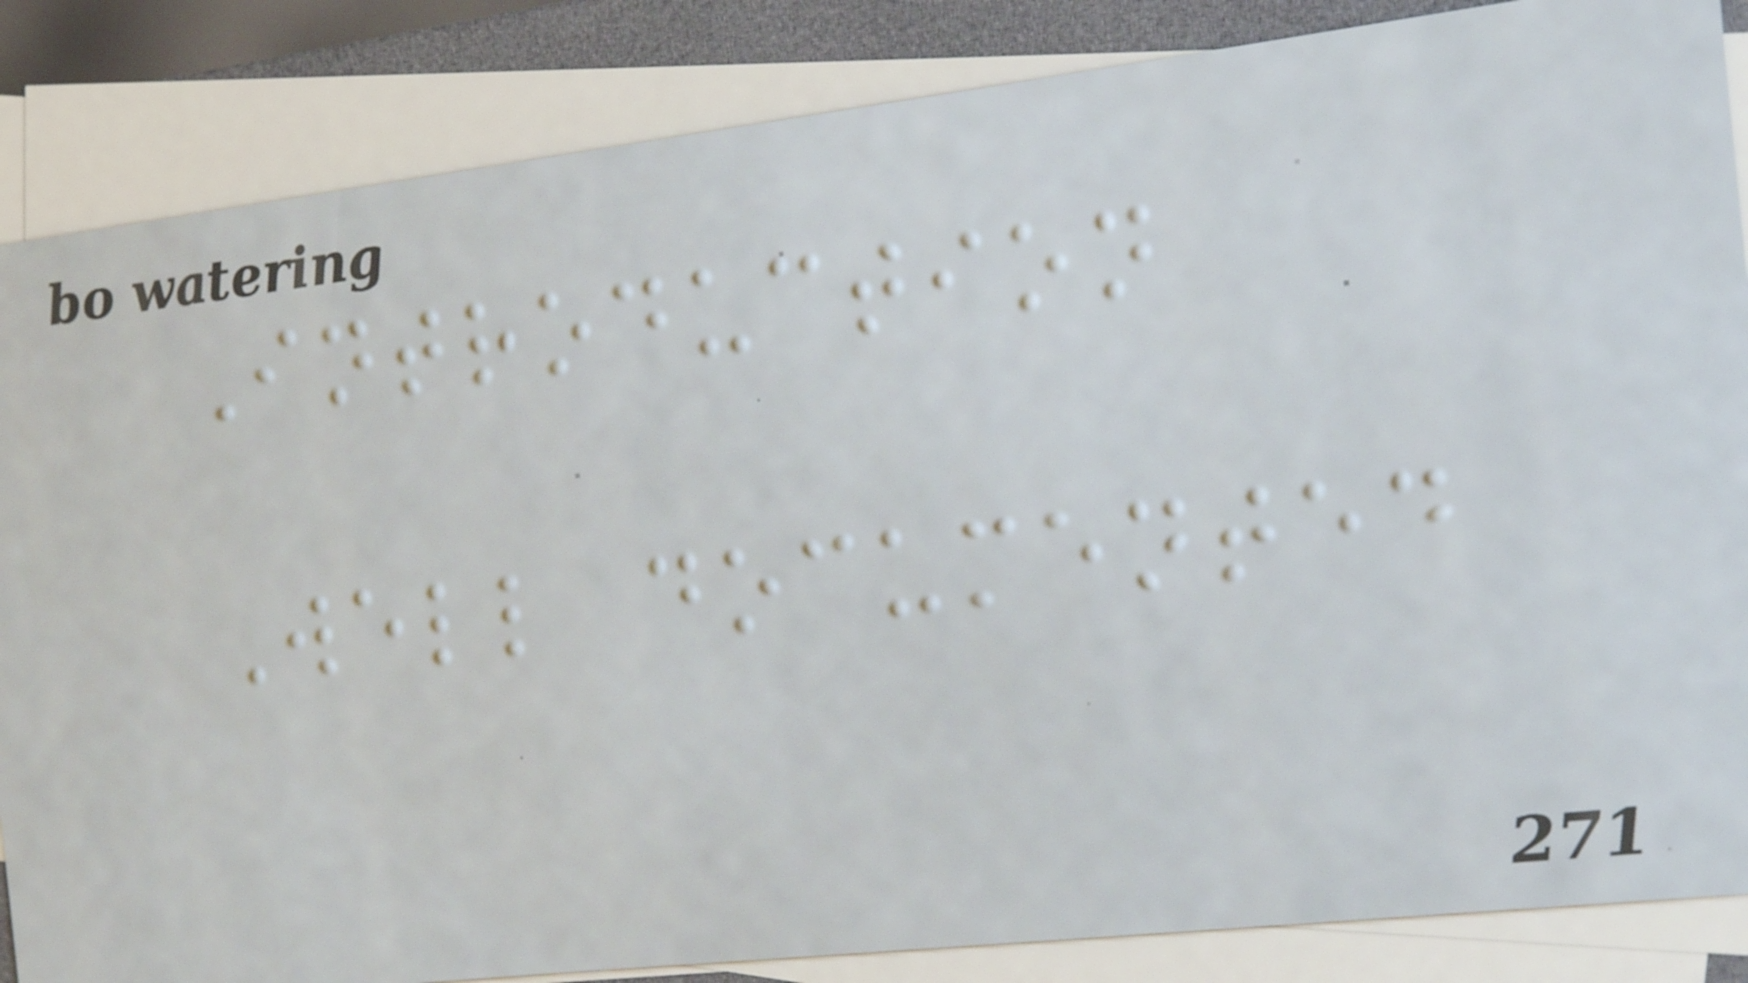Introduction
Well documented
